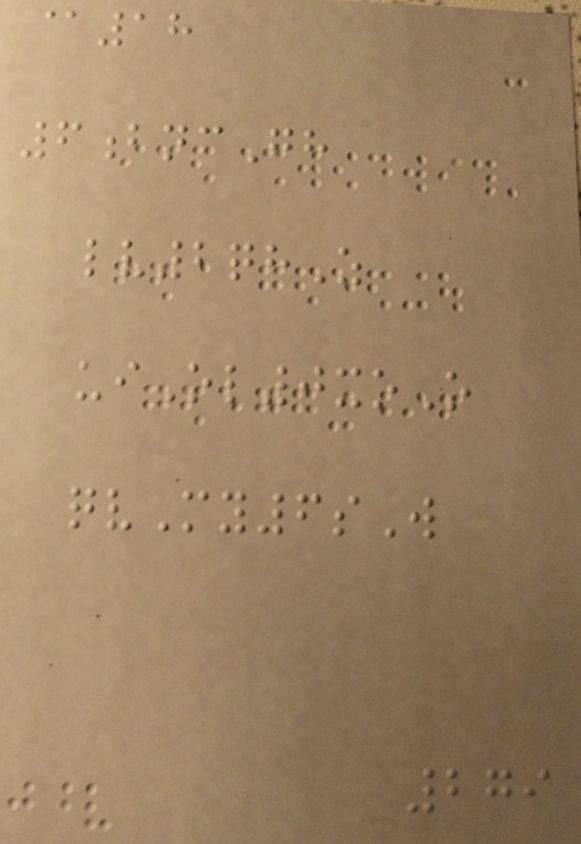@18
6bncGh
lv2qhZ
uiOl0xoO
qvMy6sW
279
